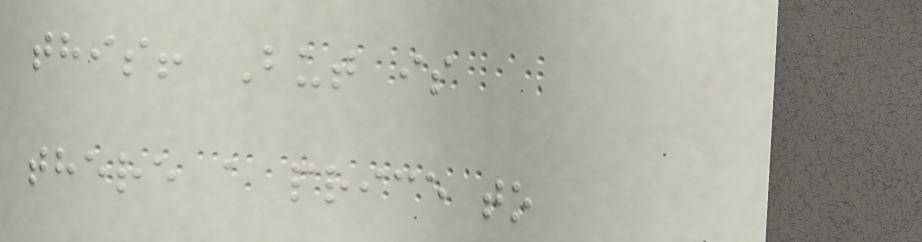this! But is
there a price to
